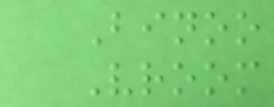Binoo
Vroom
